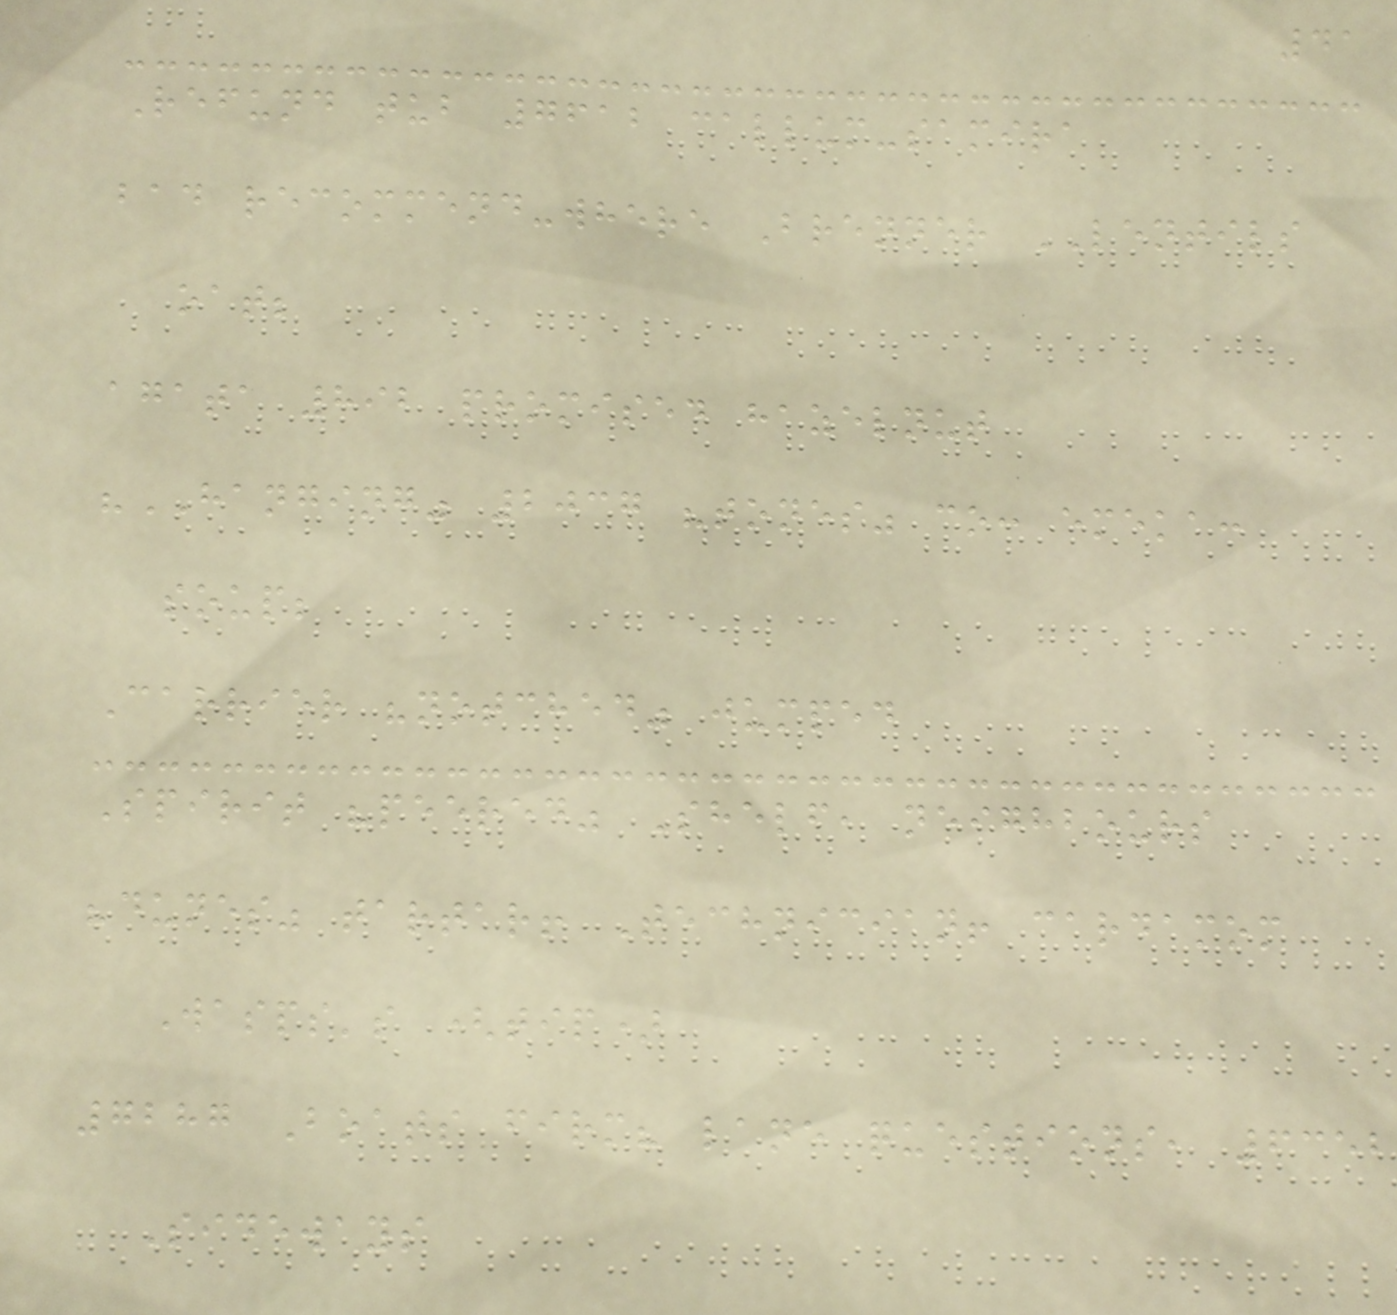41
Refund tub 7612 callum-samira
bad recommend-where Brenner LENTILS
oat;
agata 892 promised hazelnut
"HANGING" 2037 "tones" co: emeka:
soup;
Carrier "notched" jumped
Spirit "peered" Shelf, neighbours
"dunes" tartar! Technician! cardamom
Wasps's (tip)
7287 Boats firm? lane questions, 6352
Sideways
